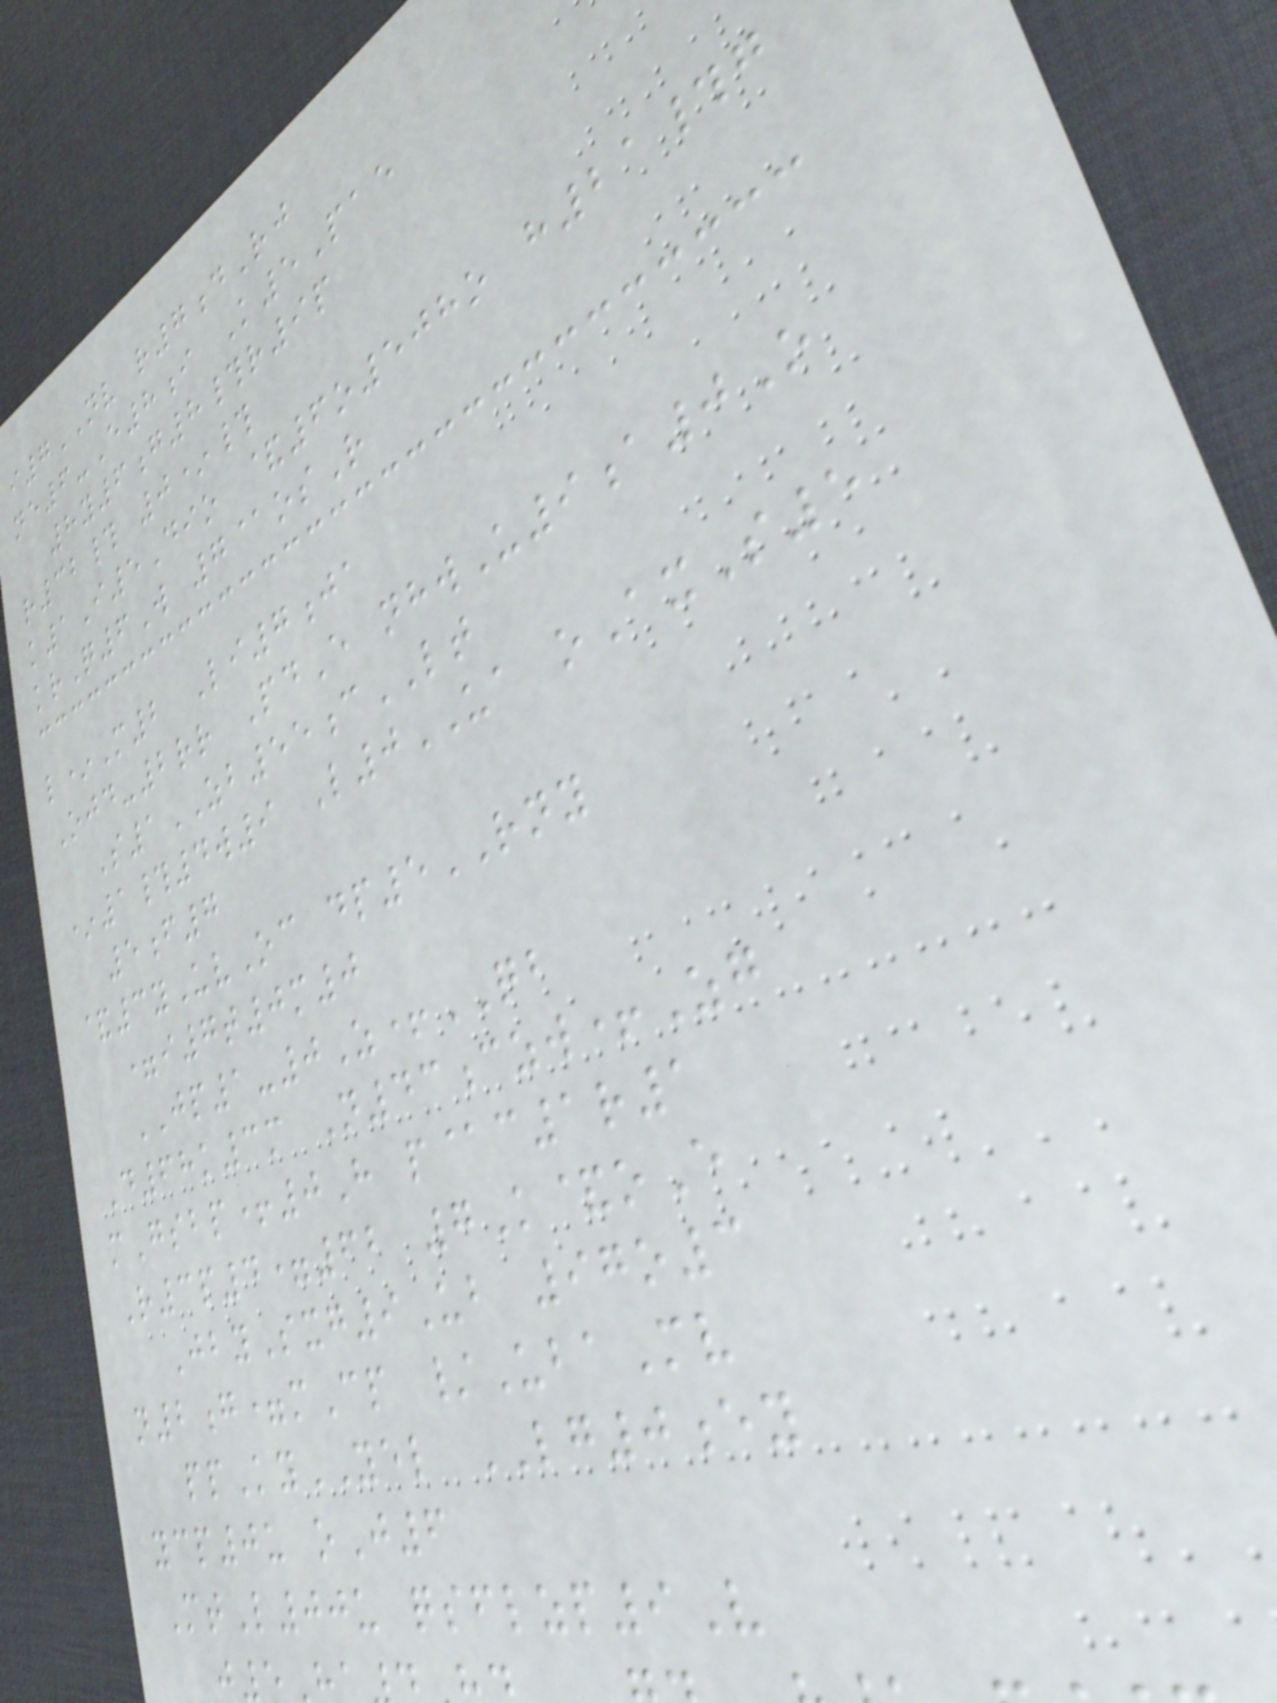i7NV r7dRj
ne6-E8i K5Pae
8y6g8#r9p
r32# 0*#
k1I5Dio &6o508o h21#g
krQ6W 7@osR
l*M2 Li7ja
Ojd-2rr PdE nhwU9a0O
S1ZB55cLT
*1#4w9 L0UA oAxS5
5f7
&3yUvOc dp5RNY
=i7t0m0
JP1-0Z+QB
D68k3m N43czw+Zg
mGsbp+0H p@c1r1
R3p4=62 7K&oE
JbySxg9Ub 97o3
n2g=mCp /UbaMv
ppKyYEL LG0ey
ycp0u oJ6
MtL00u qsflzp9V
